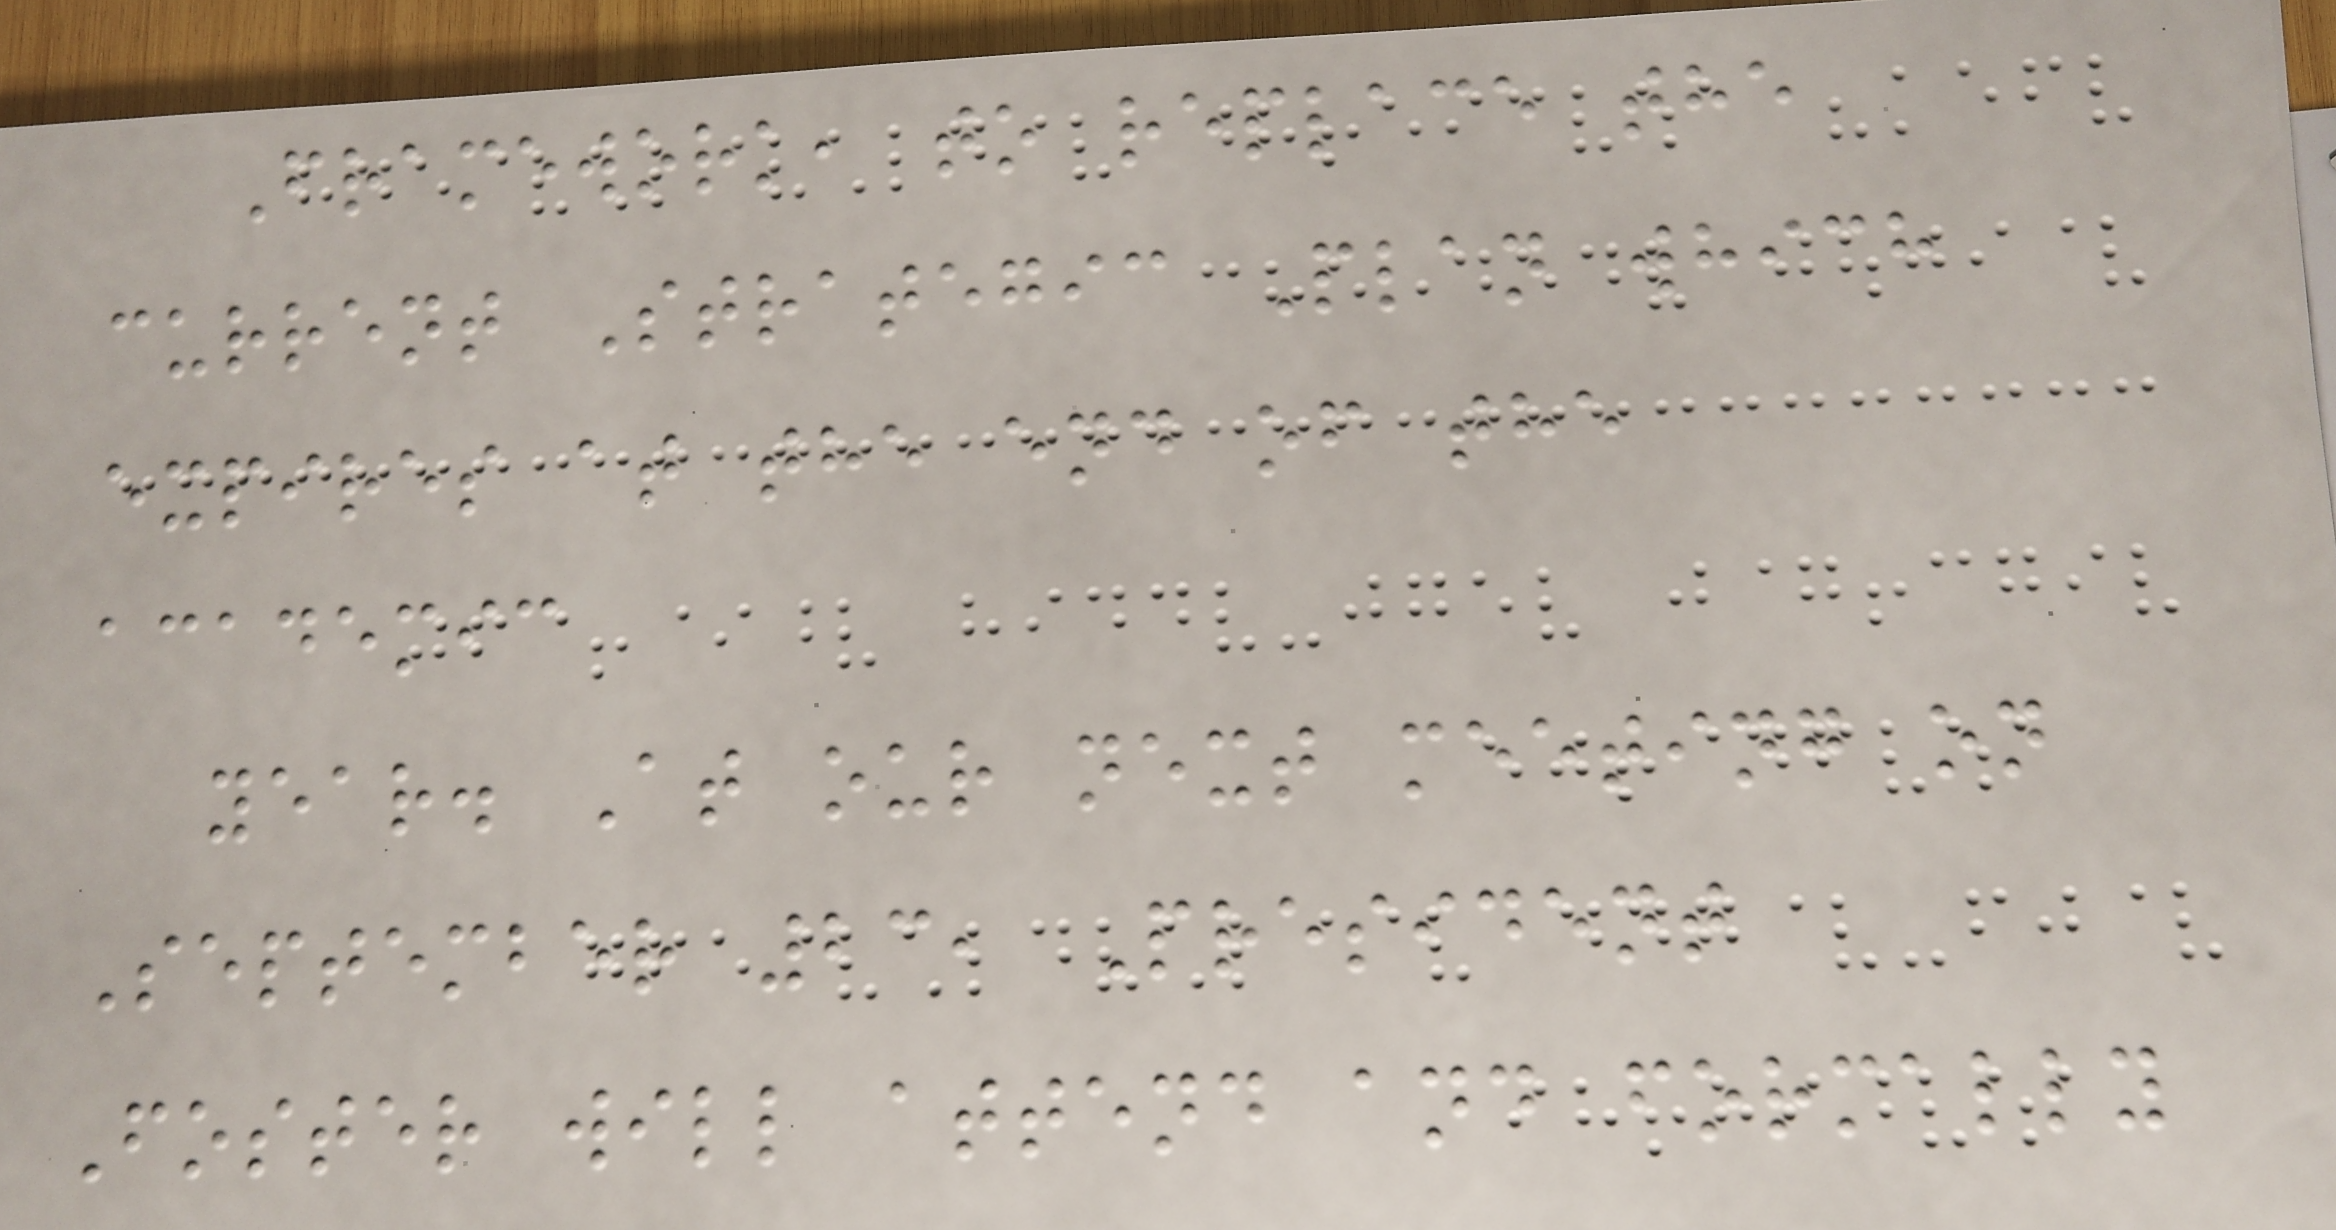Framework, to replace the
current Strategic Plan which
expires at the end of the
academic
year. At our next meeting on
September 23, President
Foster will attend and formally
